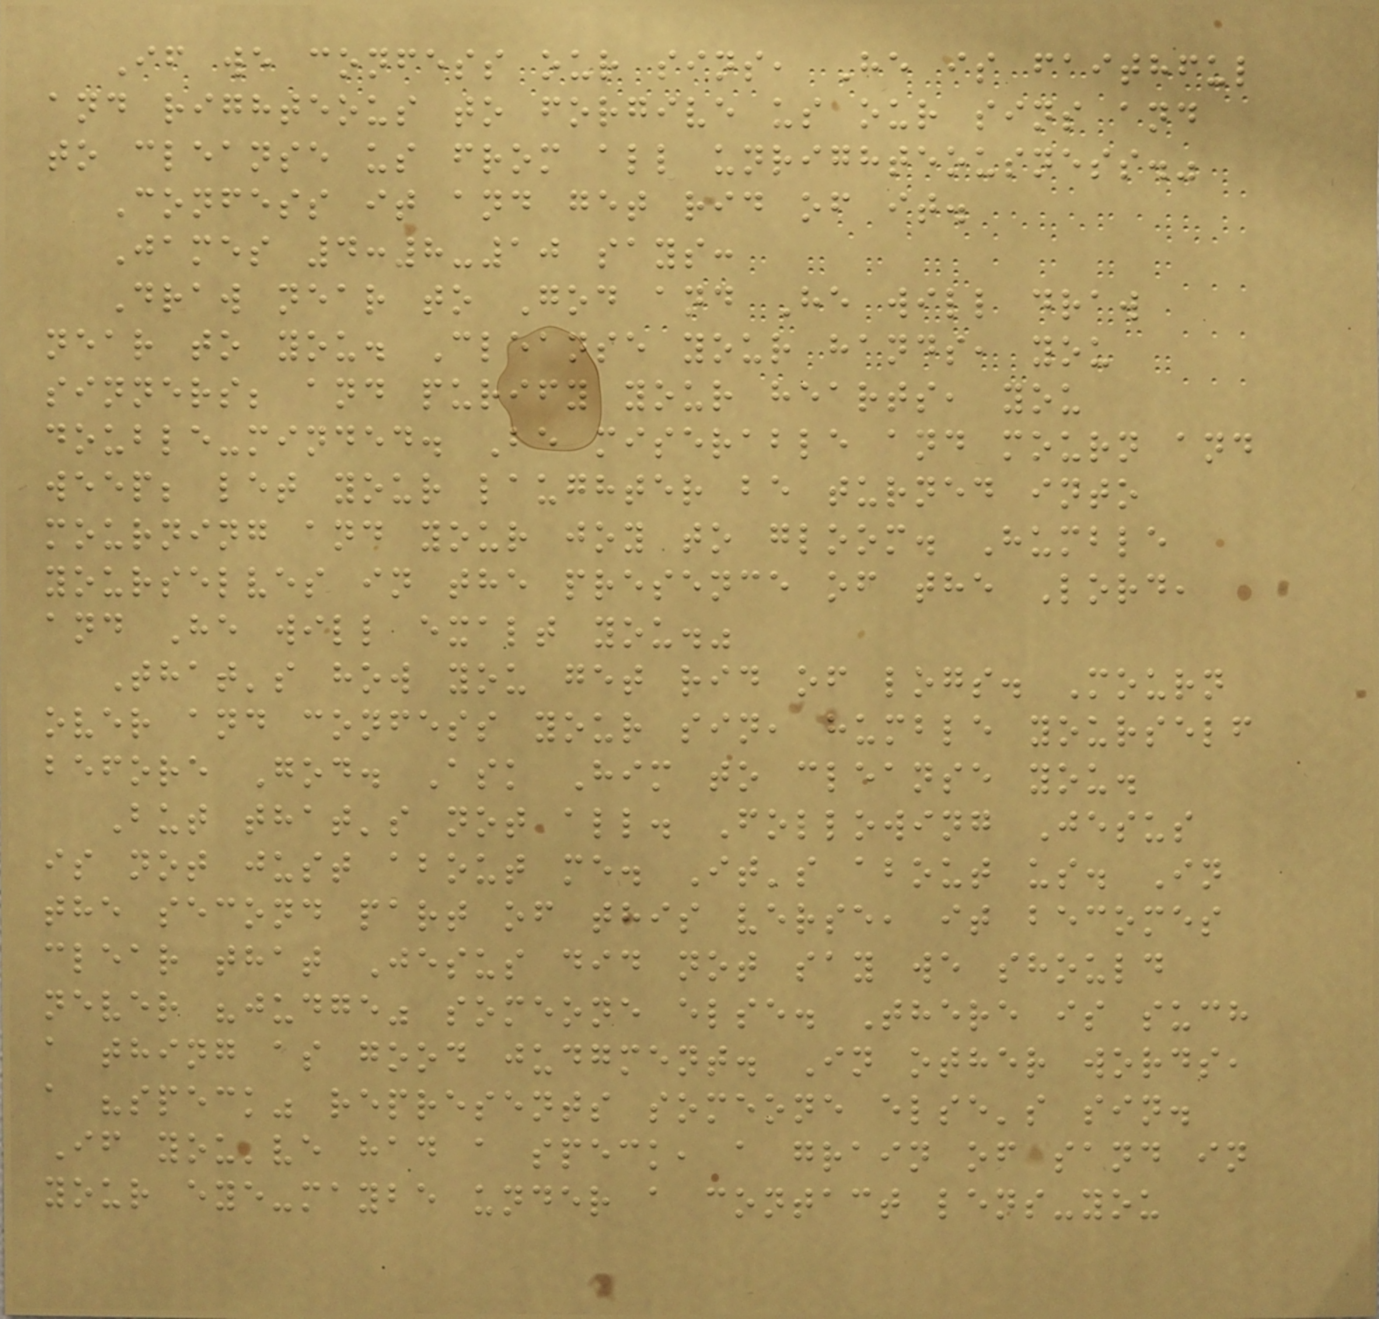If we confess our sins, He is faithful
and righteous to forgive us our sins and
to cleanse us from all unrighteousness."
Confess it and get rid of it.
James 4:8-10 says:
Draw near to God and He will draw
near to you. Cleanse your hands, you
sinners; and purify your hearts, you
double-minded. Be miserable and mourn and
weep; let your laughter be turned into
mourning and your joy to gloom. Humble
yourselves in the presence of the Lord,
and He will exalt you."
That's how you get rid of logs. Mourn
over and confess your sin, humble yourself
before God. Ask Him to cleanse you.
But that's not all. Following Jesus
is not just about me. It's about us. In
the second part of this verse, it becomes
clear that Jesus did not say we should
never "judge" someone else. There is such
a thing as good judgment. In other words,
a "speck" represents someone else's sin.
If you've had a speck, a grain of sand in
your eye-maybe under a contact lens-you
